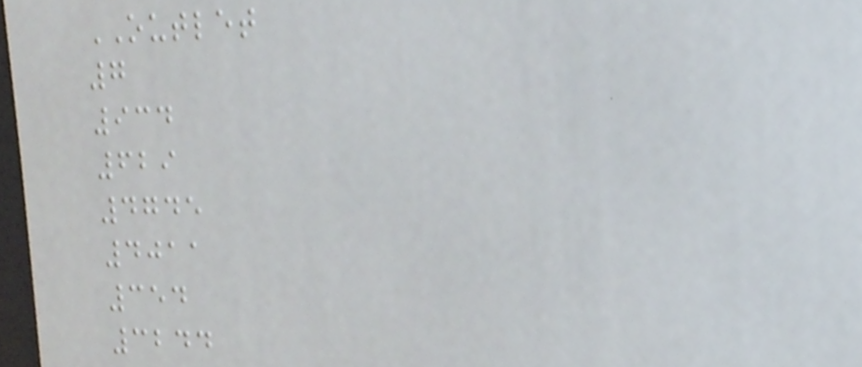OUTLET
7
934
629
4745
4011
354
3244
